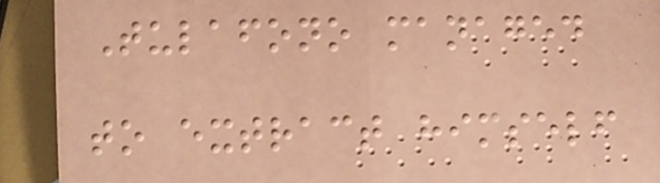Tulafono managed
to extract himself
